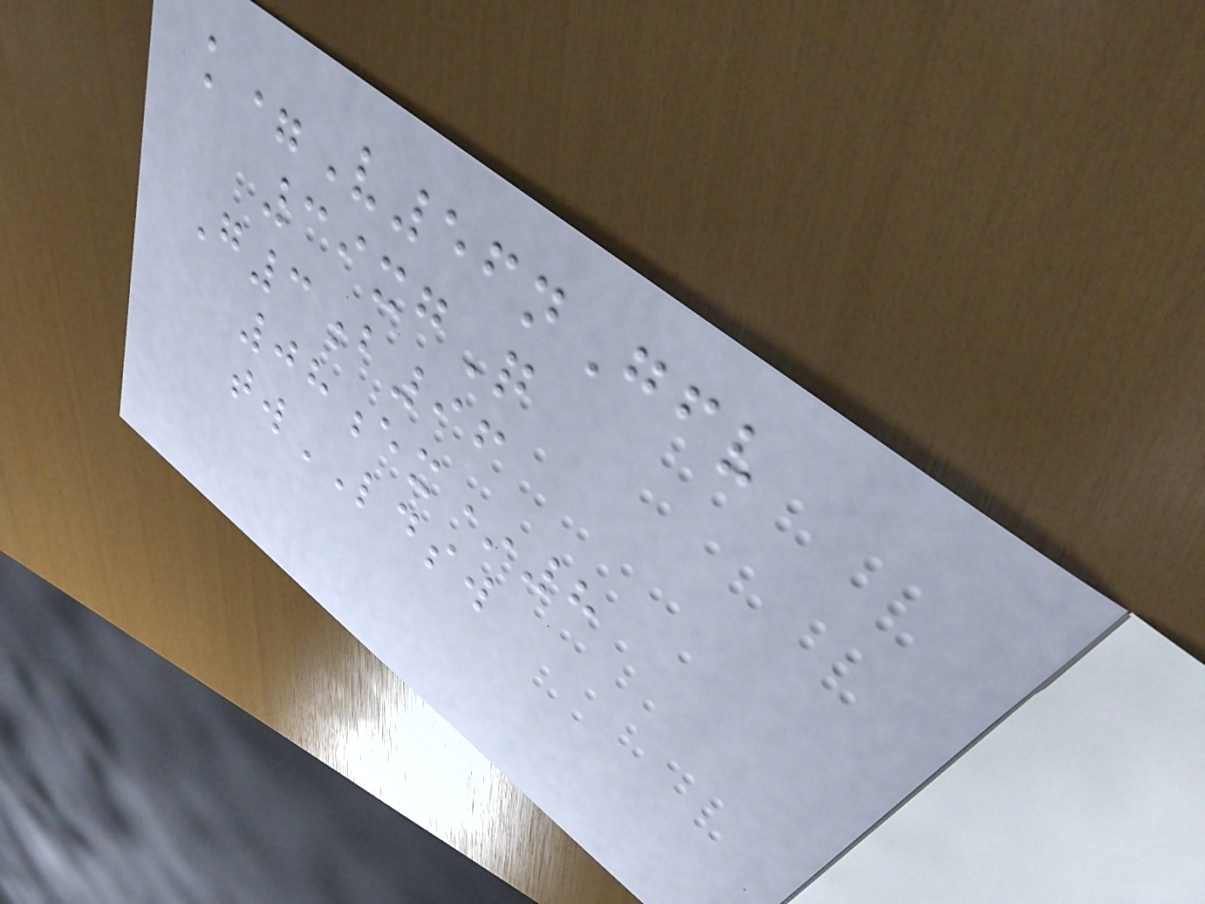k=V56nGfv
39xgQ
G3b96
08ex*8
twLDSW
